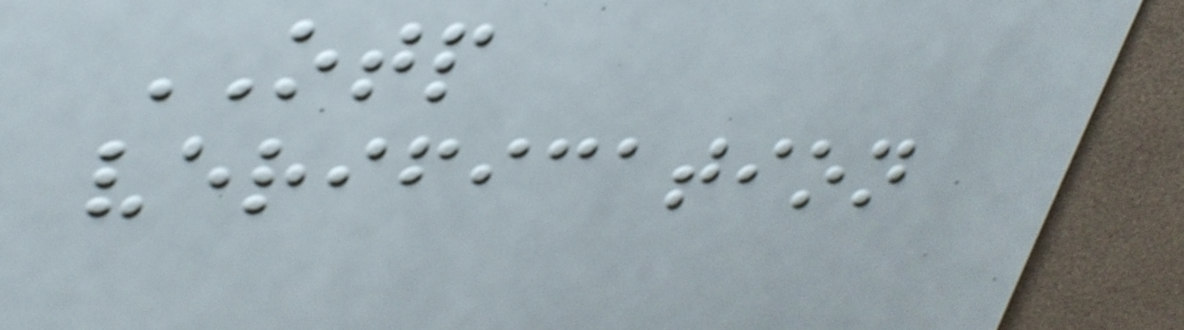OTP
verification
